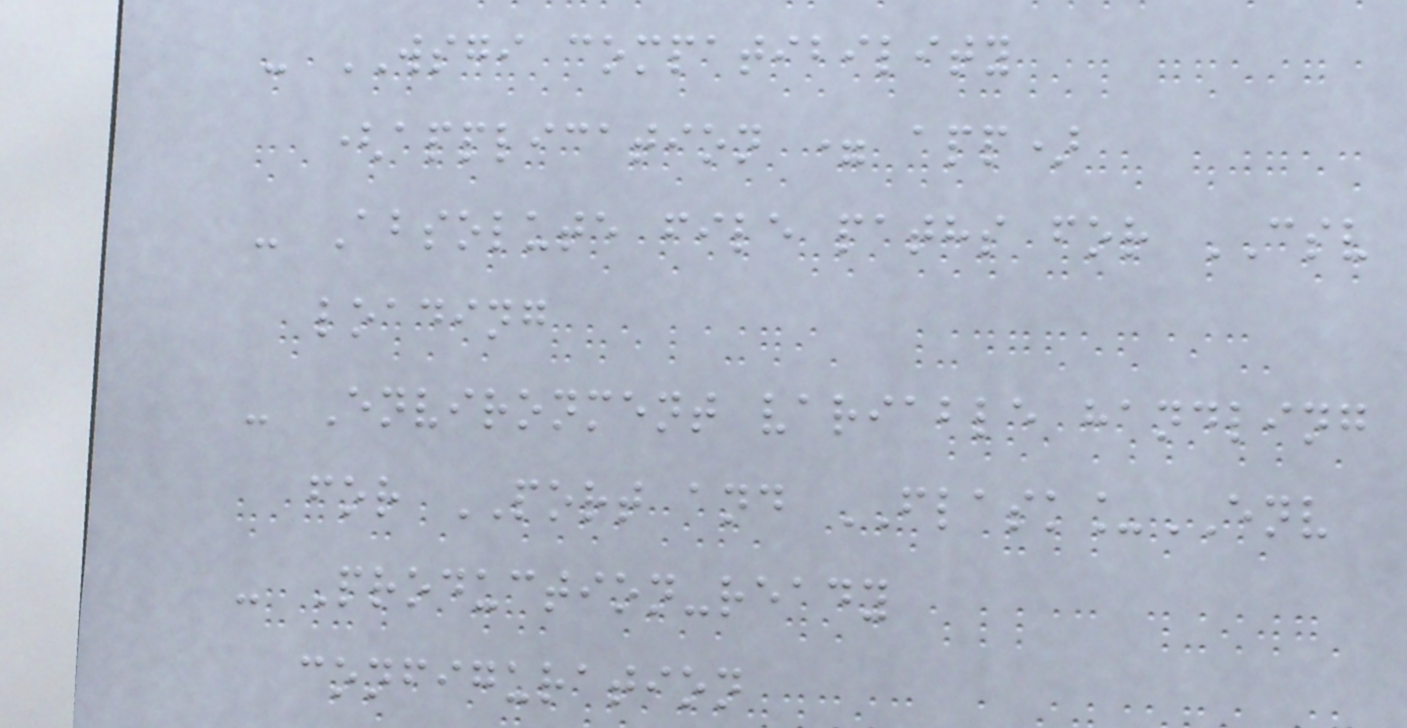- WSGI compatibility
(application = app)
- Absolute file paths for CSV
loading
- Environment variable handling
for PORT and FLASK_ENV
- Production-ready
configuration
